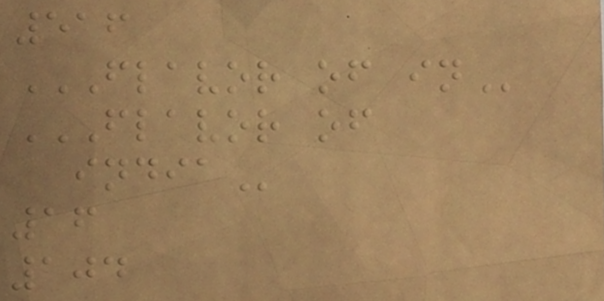516
FLAVOR OF IN
FLAVOR OF
INDIA
16
104
